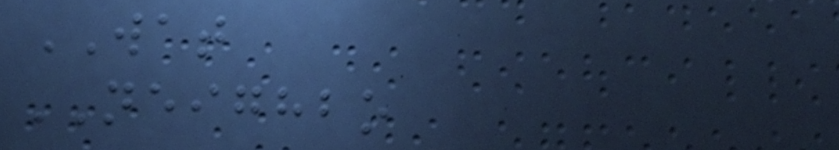WAT
NEIGHBO
